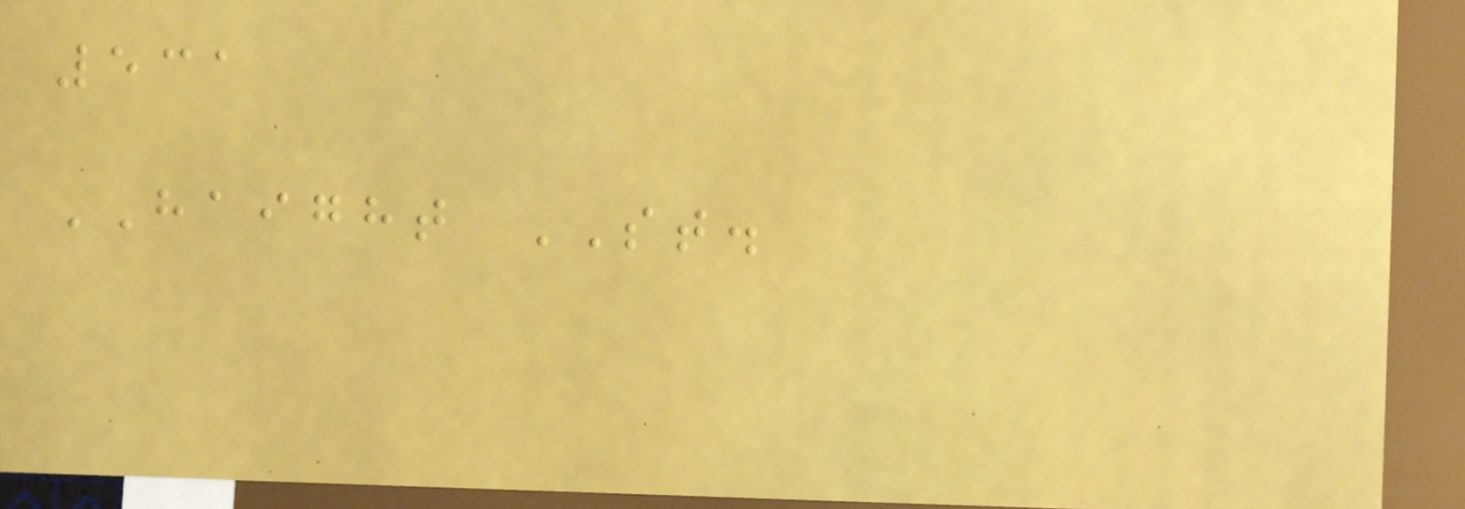531
HAIGHT ST.
